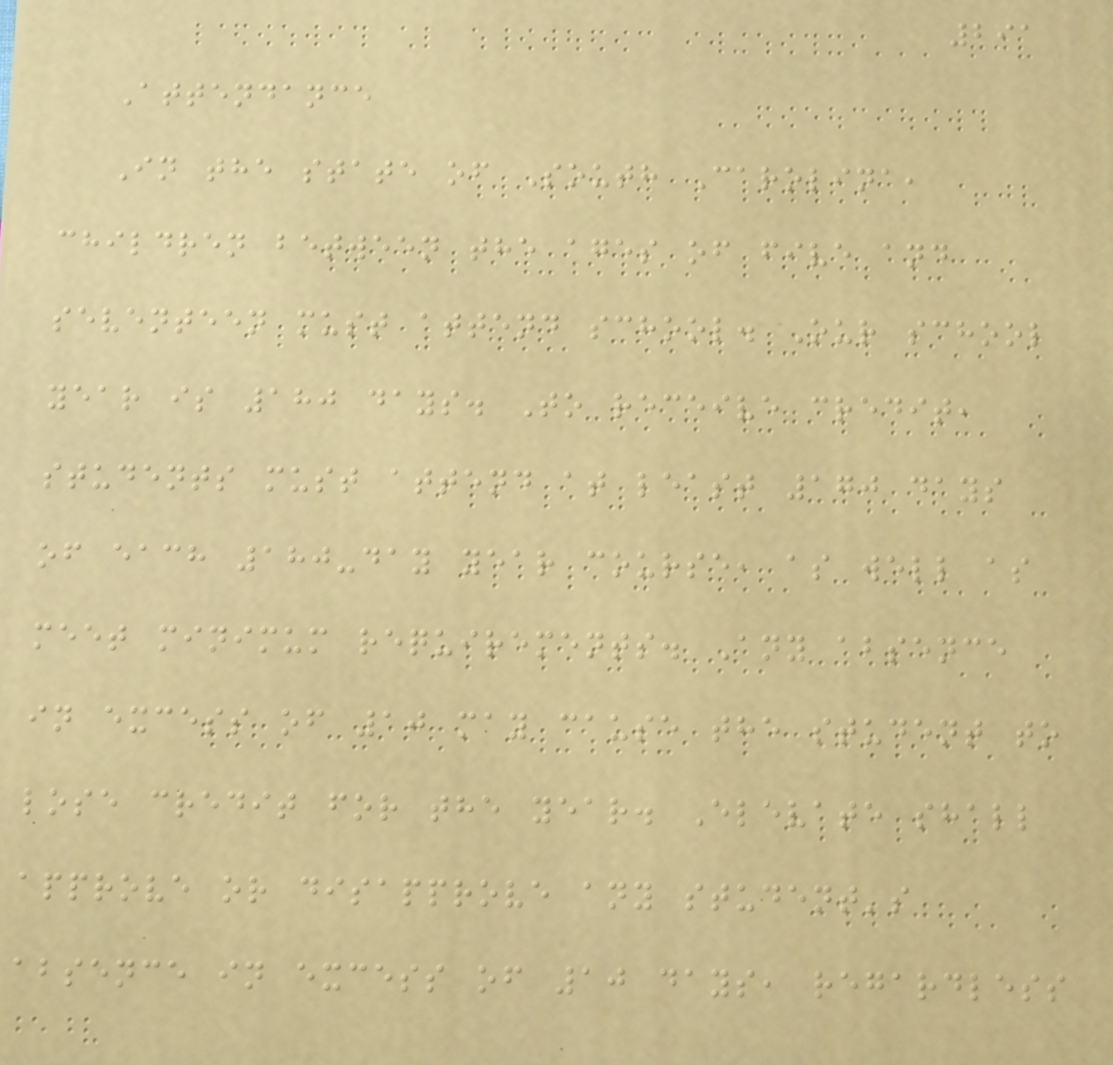291
Attendance
In the state of South Carolina,
children between the ages of five and
seventeen must attend school. Our school
year is 180 days. To receive credit,
students must attend at least 170 days
of each 180-day year course, as well as
meet minimum requirements. Any absence
in excess of 10 may cause the student to
lose credit for the year. Elevate shall
approve or disapprove any student's
absence in excess of 10 days, regardless
